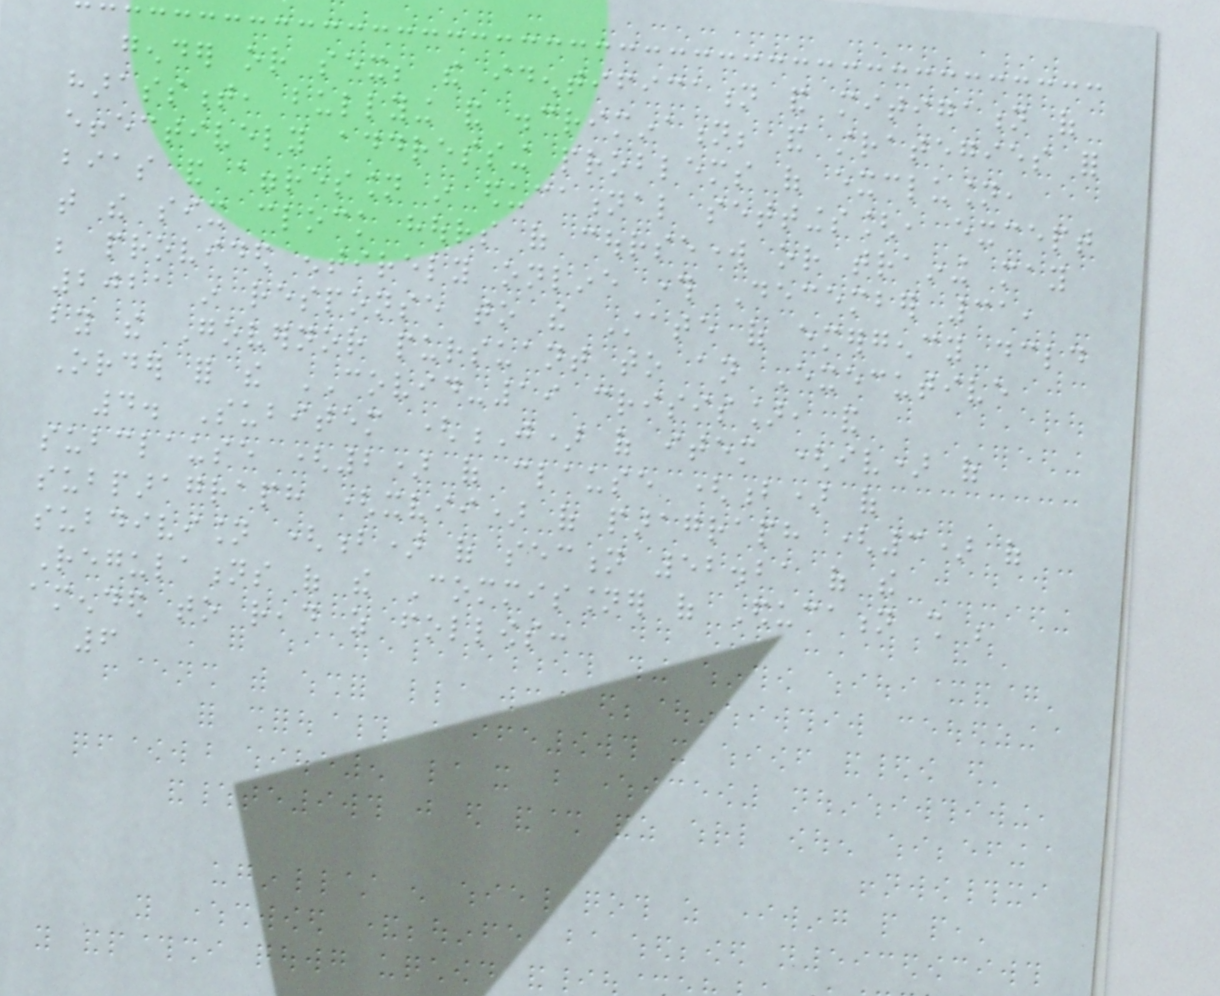gender or sex; the identification and mitigation of
harassment, bullying and discrimination; and strategies for
effectively addressing problems of exclusion,
bias and aggression in educational settings[, except
that the six clock hours of coursework or training may
be provided entirely online through December 31,
2021 in response to the State of emergency declared
by the Governor pursuant to an Executive
Order for the COVID-19 crisis], and
4. Subitem (J) of item (iv) of
subclause (2) of clause (b) of
subparagraph (xvii) of paragraph (3) of
subdivision (b) of section 52.21 of the
Regulations of the Commissioner of Education shall be
amended to read as follows:
6
